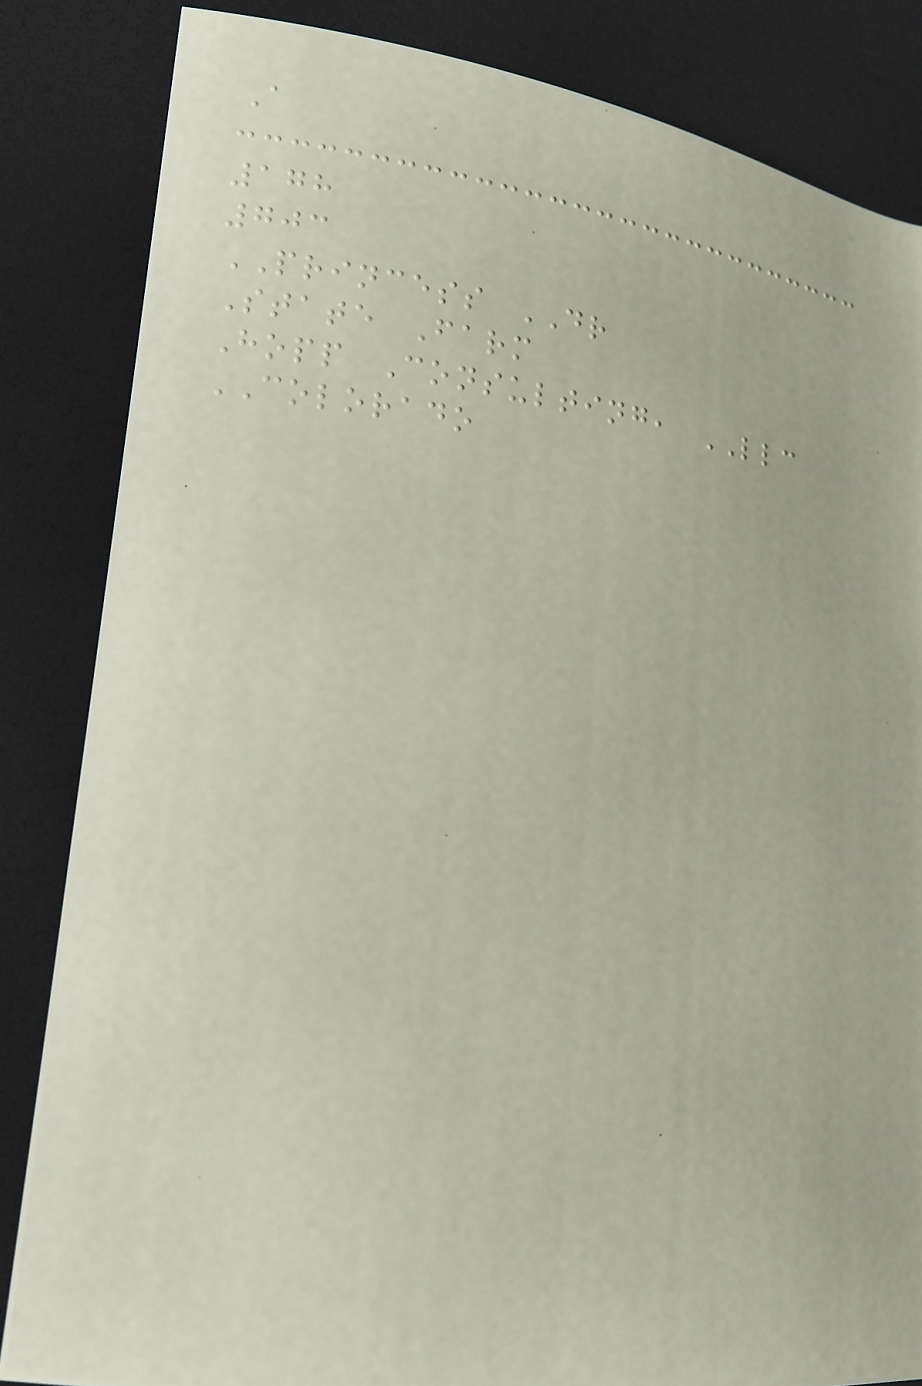A
178
703
PRINCESS DR
State Farm
Hopp Consulting, LLC
COLORADO
